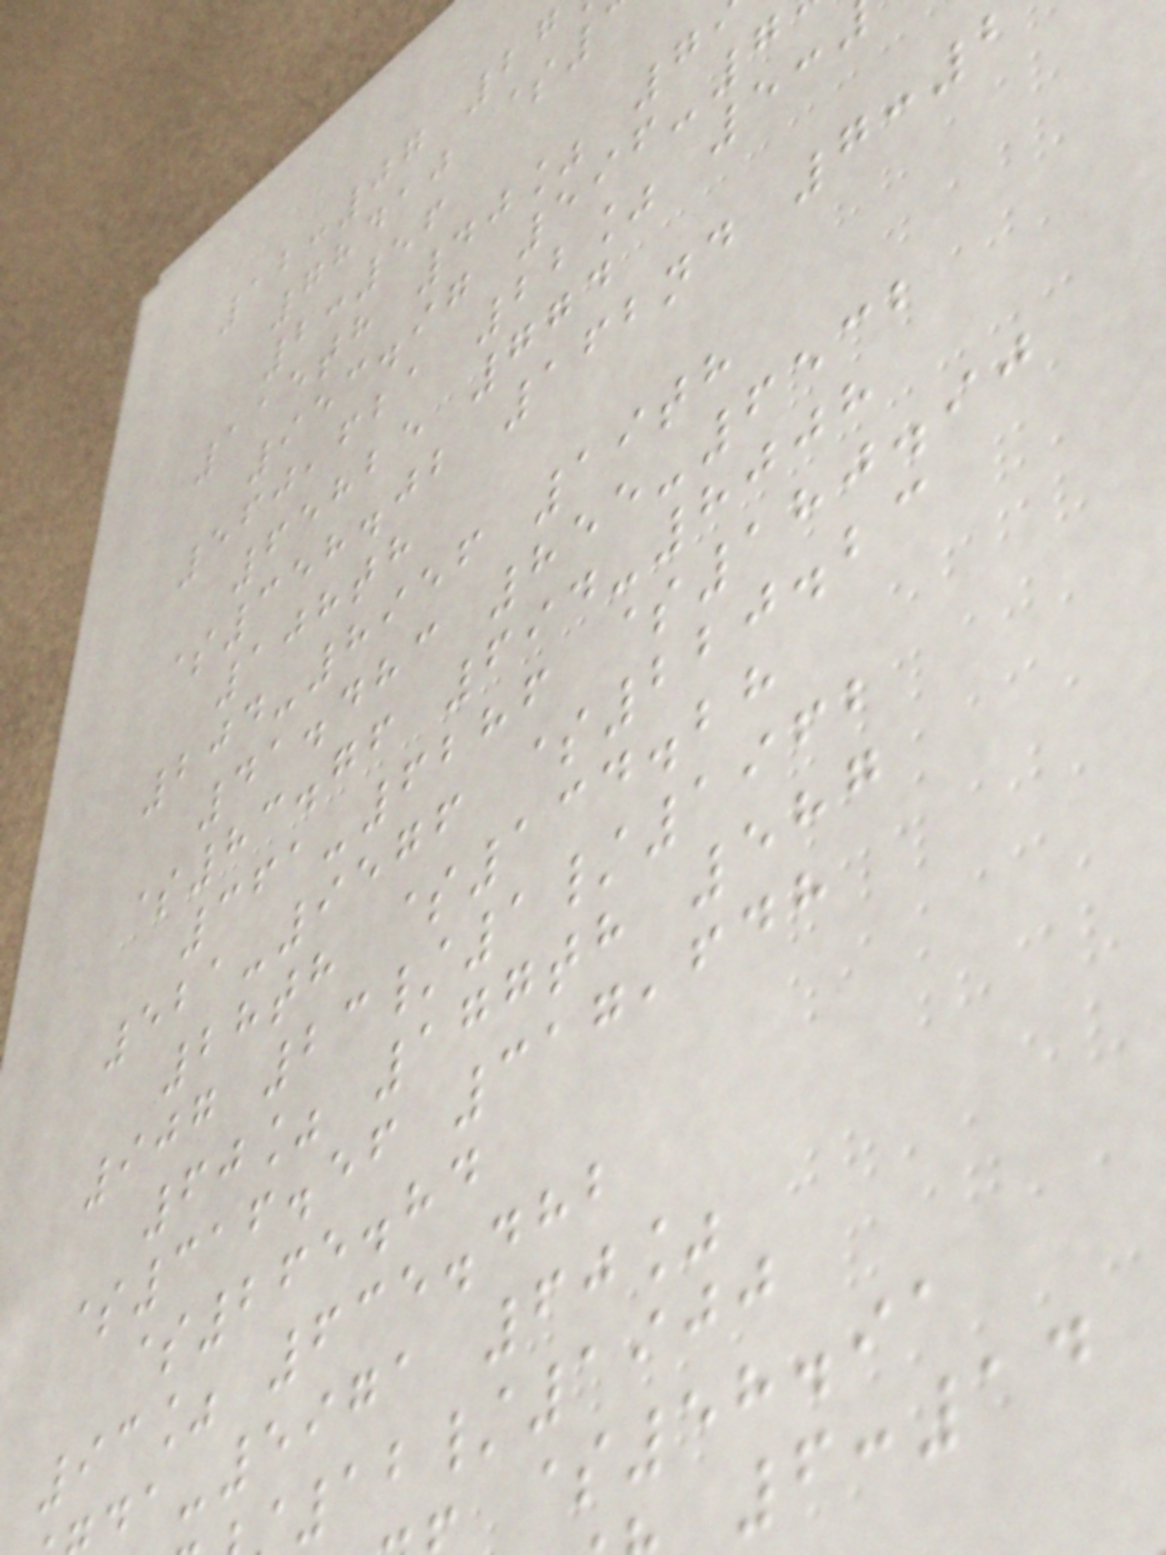12:07 27
78410 $
2:56
115th 40% 7
953.97 596-7
560,621 22% 5:
65825 774
$358.02 162nd 7:
108th
204-8956 19th
41.483 855-6532
$83.76 694-8008
361-6286 $180.90
521-9576 $220.23
28th $134.28
907 23/1/1962
60% 177th 587
$316.56 317,648
$265.84
93% 635.482
-5971 60%
12/1900
$58.91
6:14
